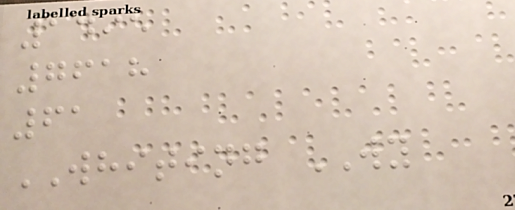1495
7618
61
WHITING WY
